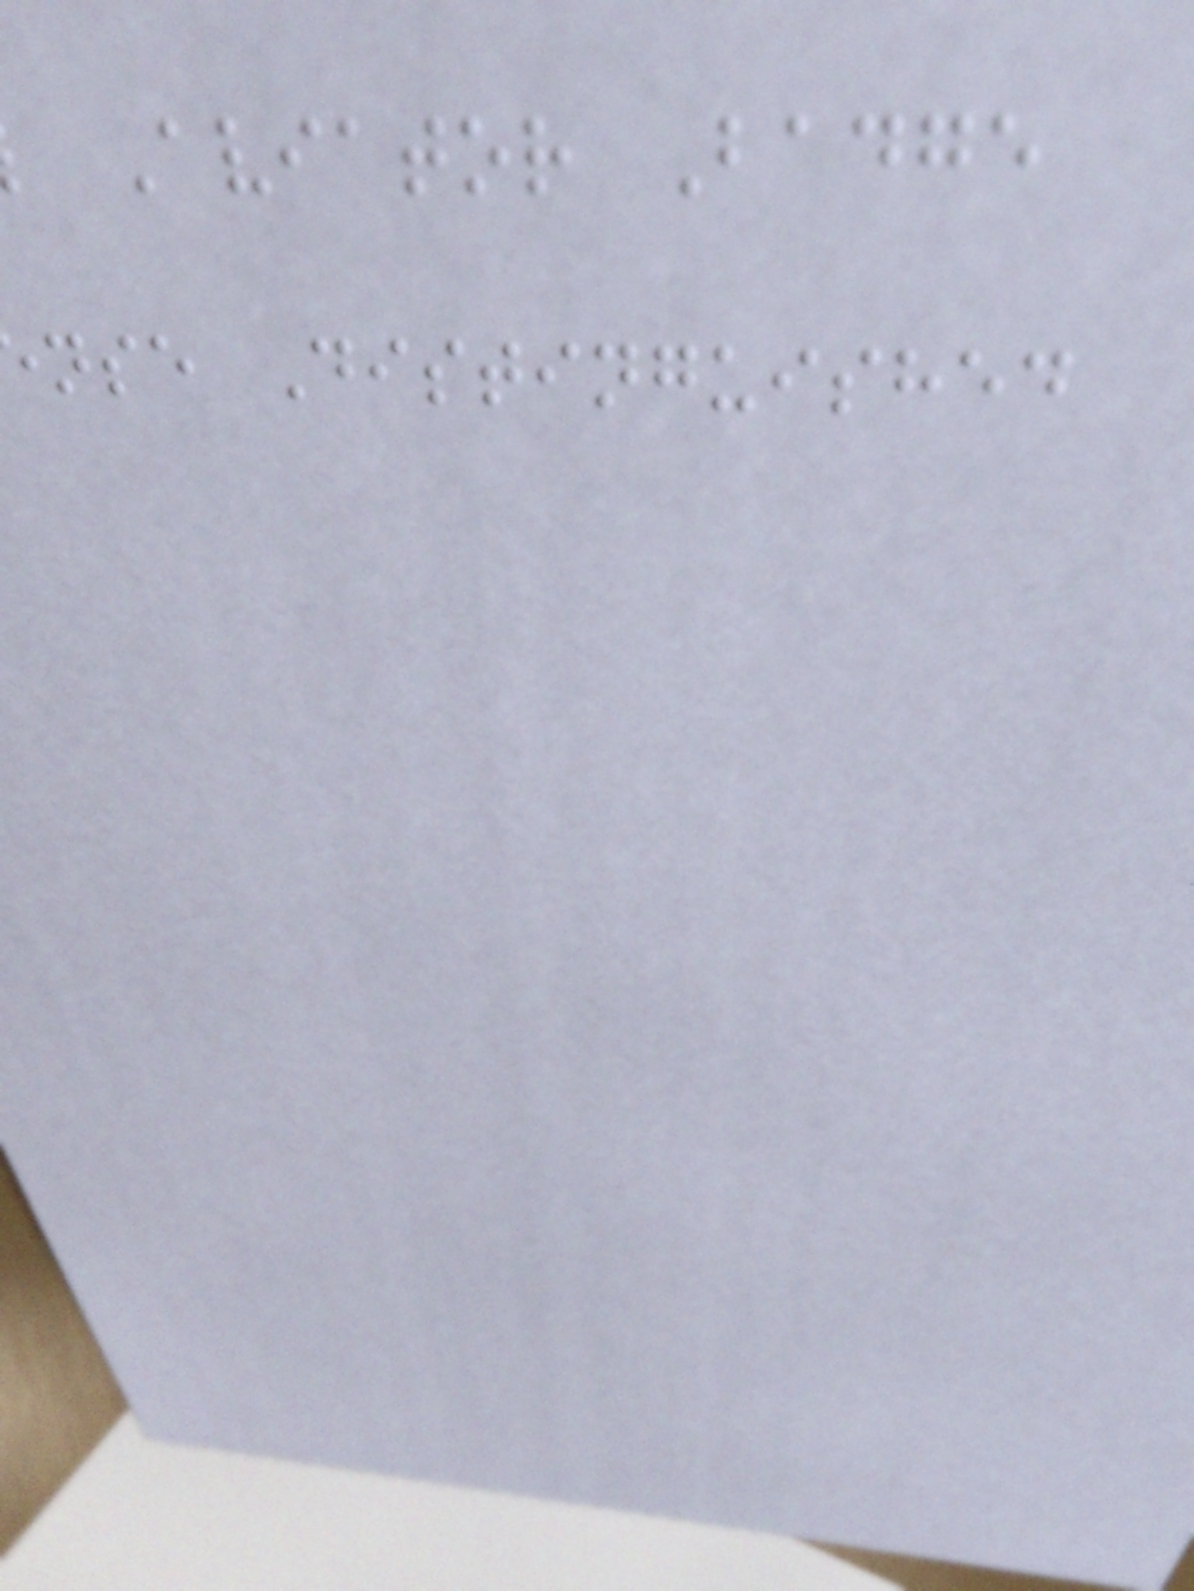Aviator Badge
nse Distinguished
